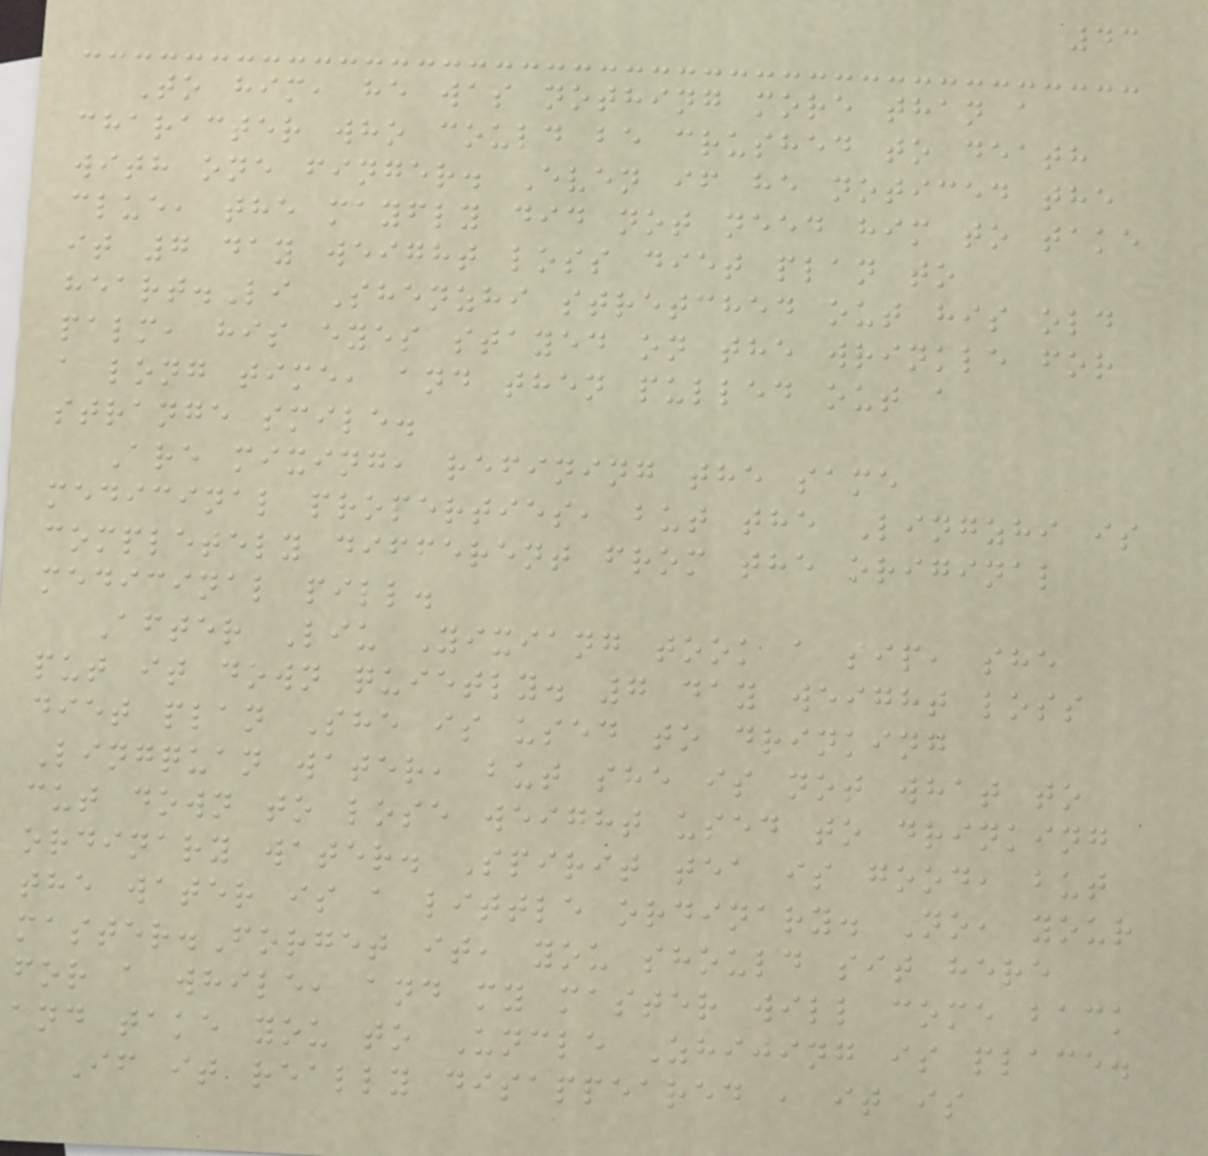43
To him, he was nothing more than a
character who could be crushed to death
with one finger. Even if he noticed the
clue, the mayfly did not need him to take
it 7 day weight loss diet plan to
heart.Li Shenzhi stretched out his old
palm, his eyes stayed on the wrinkle for
a long time, and then pulled out a
strange smile.
Are mixing, refining the same
medicinal properties, but the Lingzhi is
completely different from the original
medicinal pill.
After Liu Yixiang took a sip, she
put it down quietly. 7 day weight loss
diet plan She is used to drinking
Lingquan water, but she is not what to
cut down to lose weight used to drinking
ordinary water. Spirit tea is good, but
the water is a little ordinary. No, your
master.Forget it, you should sit here
for a while, and my master will come back
and take you to Uncle Zhijing is place.
If it really disappeared , it is
